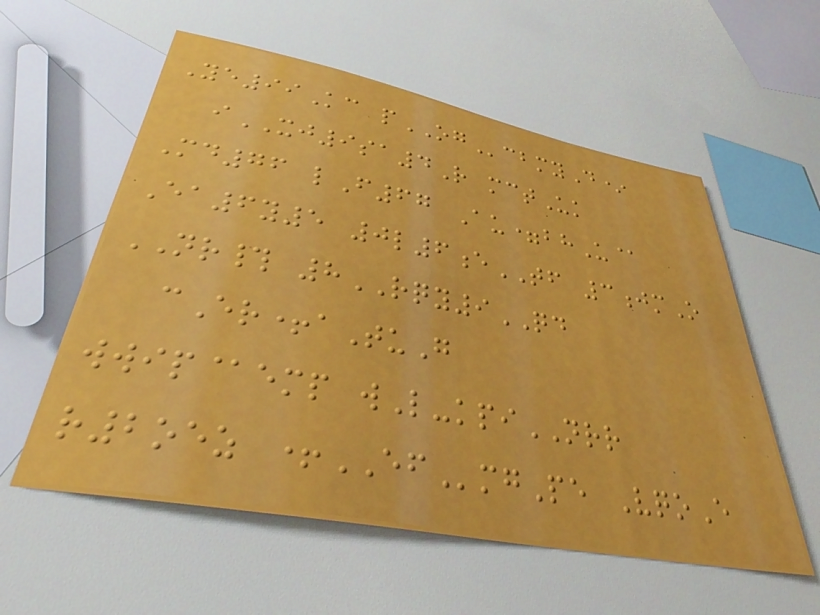Ye99Kc pOGcbmyD*
iXJ9sa4R mctUk
Md76 lF67 Au=bhU@
Ea6y5 0l6eTF 3jmO
NR# 8RQY9QD
cEr+aTuG
wwip@emp wL-kpiNRR
r2oez +EFmgPe VqoE
